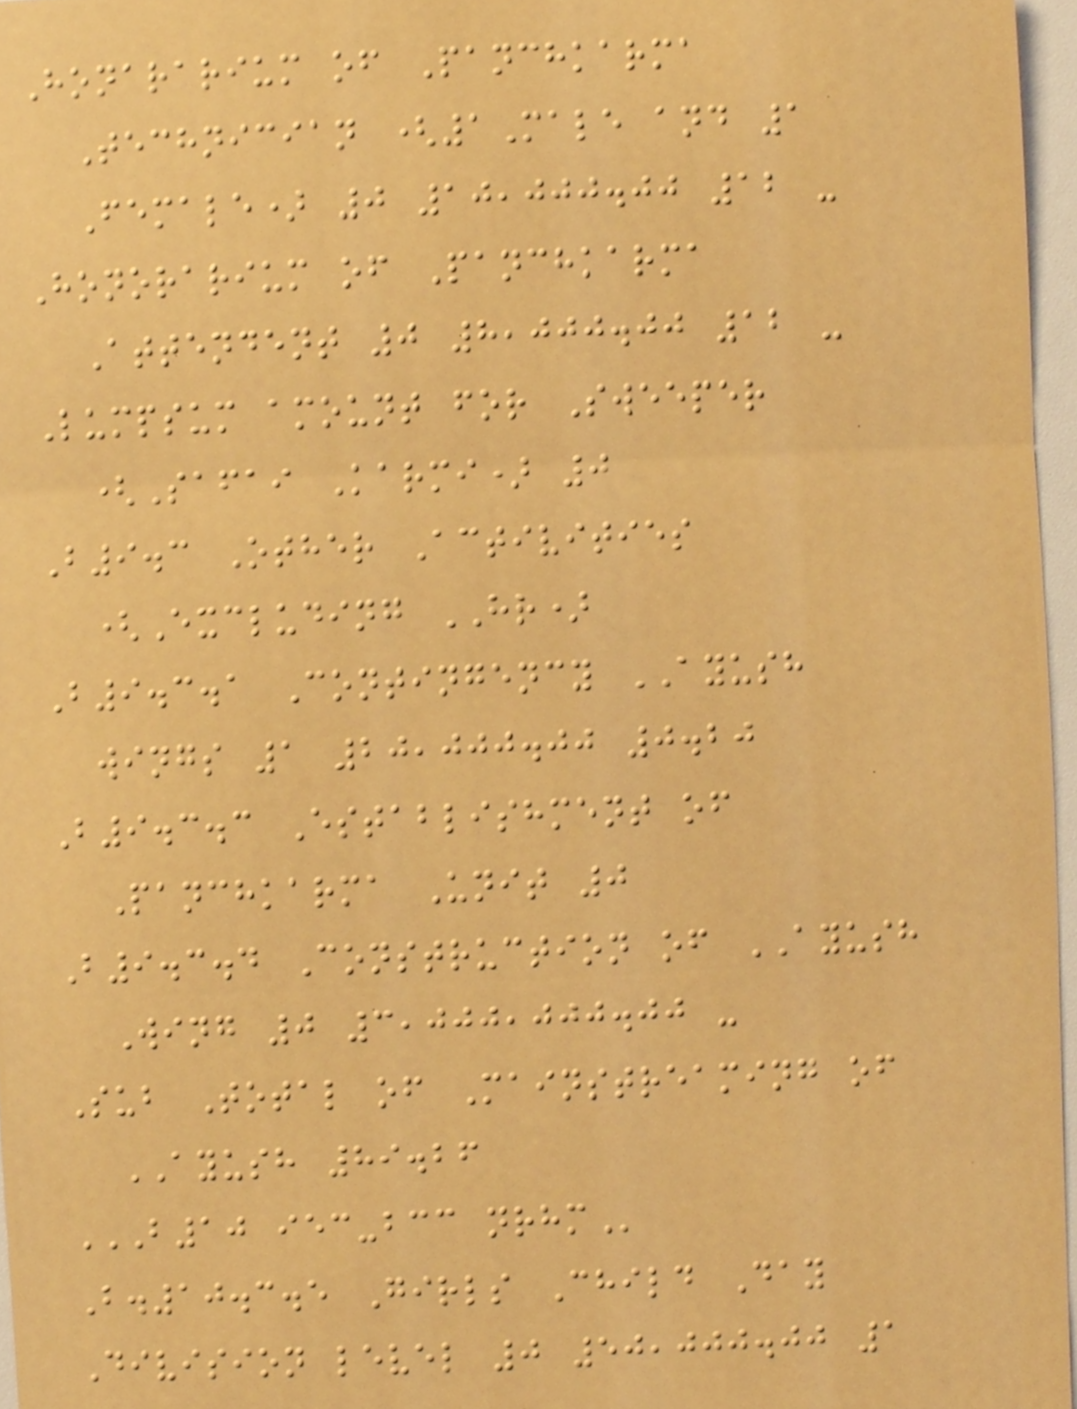Honararium of Panchkarma
Technician (1Male and 1
Female) 0 10,000.00 12 -
Honorarium of Panchkarma
Attendent 0 8,000.00 12 -
Lumpsum amount for Sweeper
(Safai Karmi) 0
B9.3 Other Activities
(Excluding HR)
B9.3.1 Contingency AYUSH
wings 1 20,000.00 0.20
B9.3.3 Establishment of
Panchkarma Unit 0
B9.3.4 Construction of AYUSH
Wing 0 3,000,000.00 -
Sub Total of Mainstreaming of
AYUSH 89.26
B10 IEC-BCC NRHM
B.10.3.5 Girls Child Day
Division level 0 50,000.00 1
